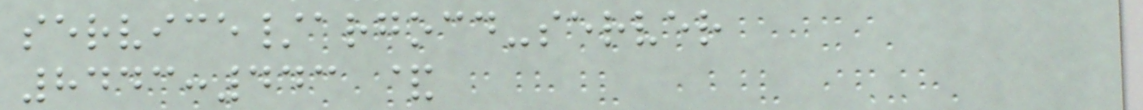service/argocd-server
8443:443 &
